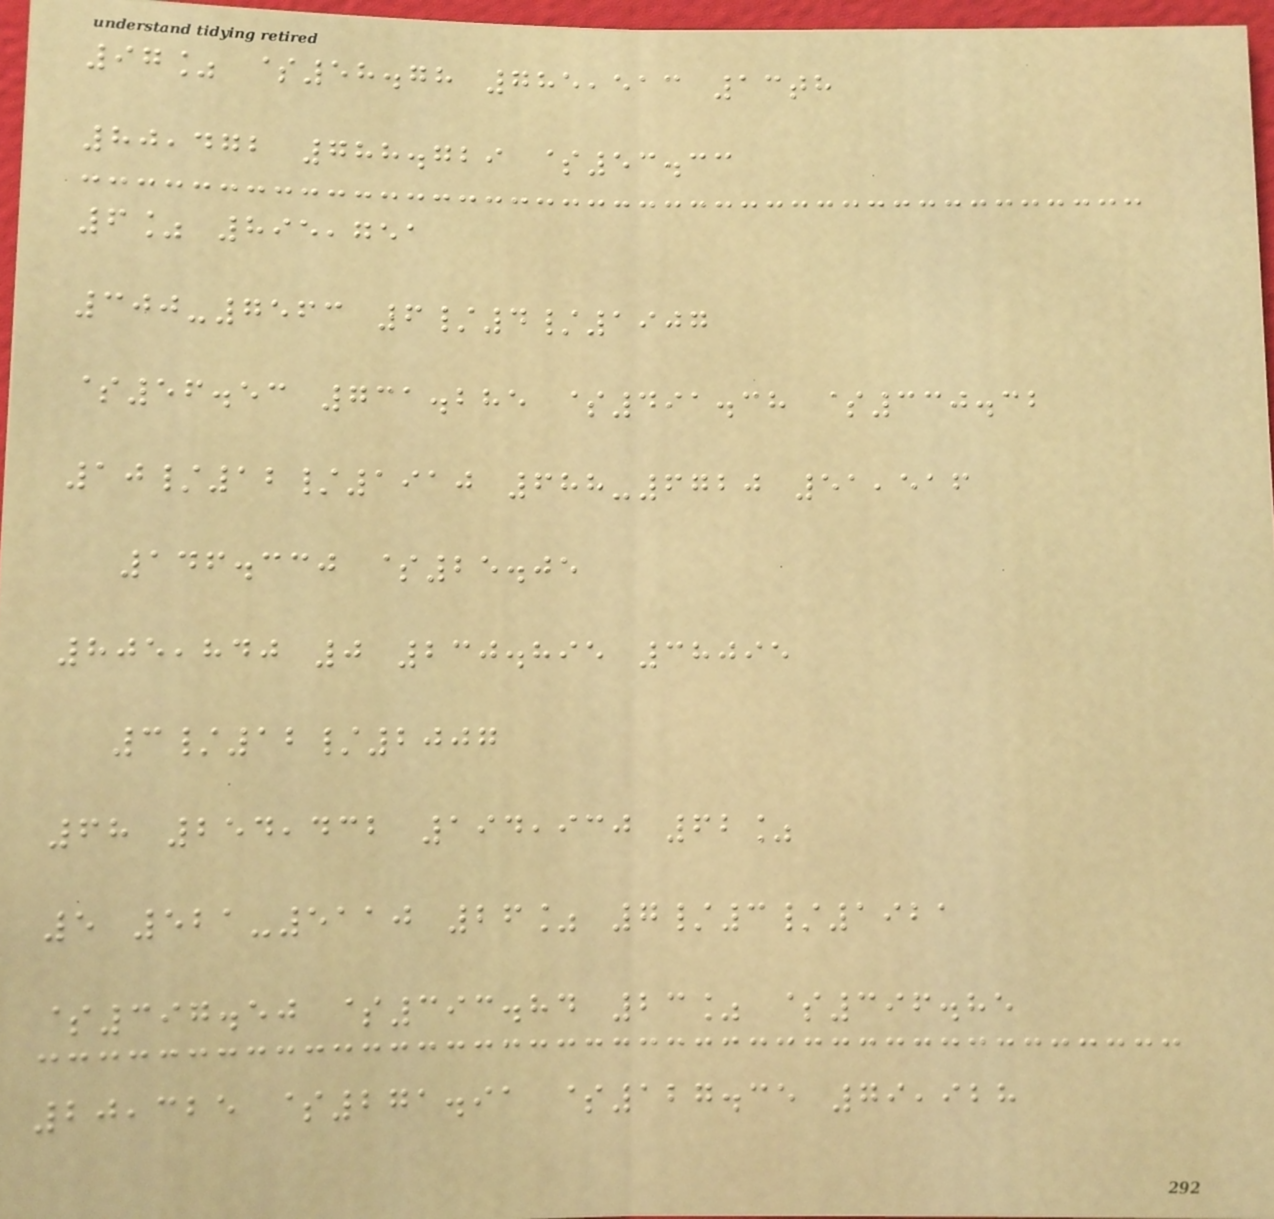97% $58.78 785,513 13th
80,472 788.729 $53.33
6% 895,751
300-7563 6/4/1907
$56.53 731.285 $491.38 $330.32
10/12/1910 688-6720 51,516
146.330 $25.05
805,840 0 230.895 38095
3/12/2007
68 254,432 194,930 62%
5 521-5110 26% 7/3/1921
$397.50 $393.84 23% $396.85
20,325 $271.91 $127.35 79,928
